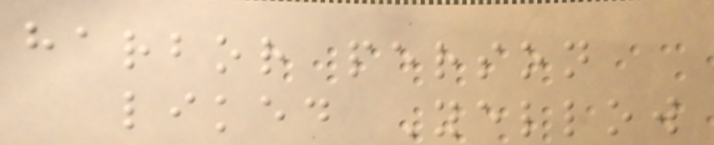harbor person
liked Yellow
